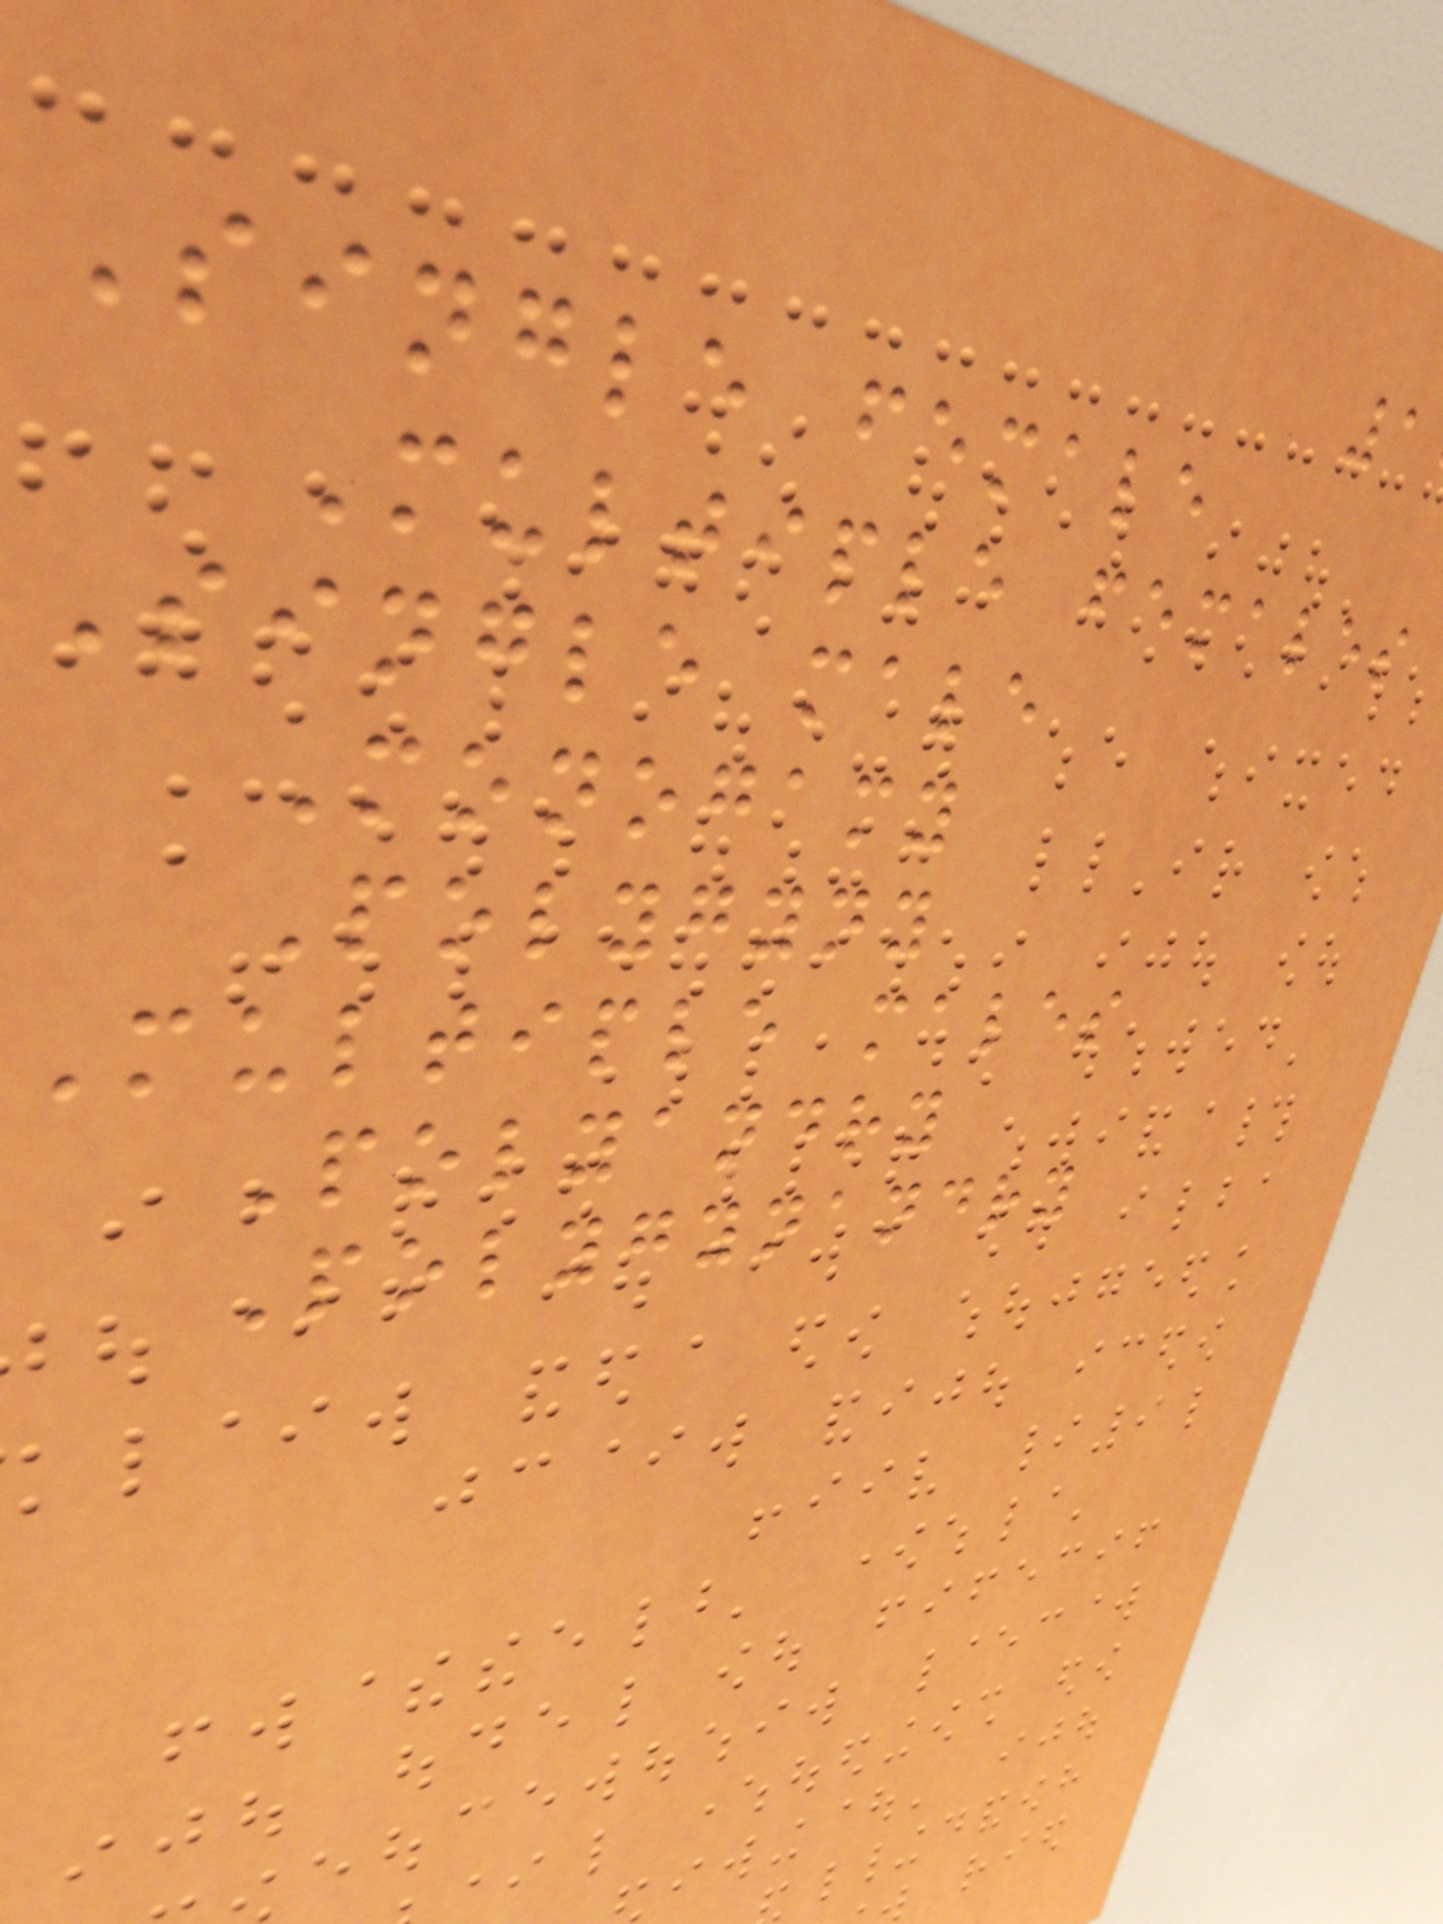Single female
Multiple females
Single male
Monogamy
Polygyny
Multiple males
Polyandry
Polygynandry
